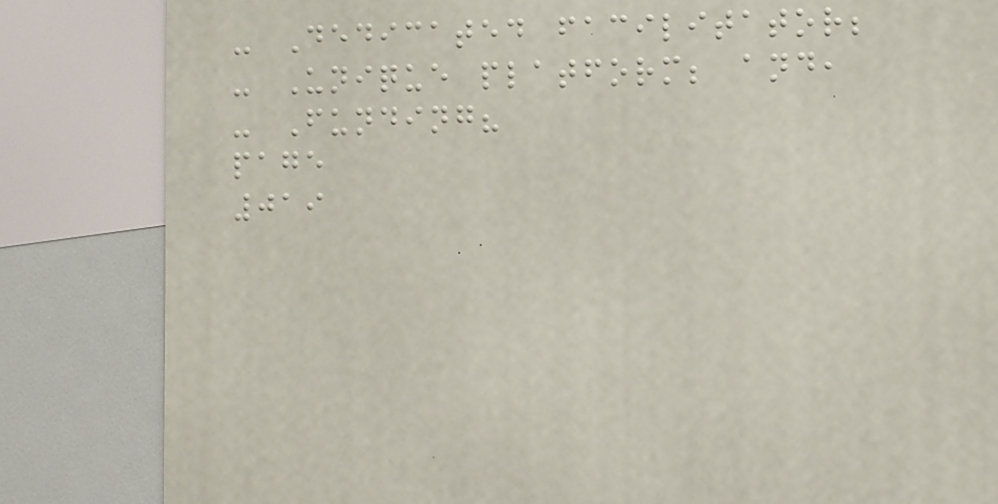- Dedicated facilitator;
- Unique platform; and,
- Funding?
page
019
